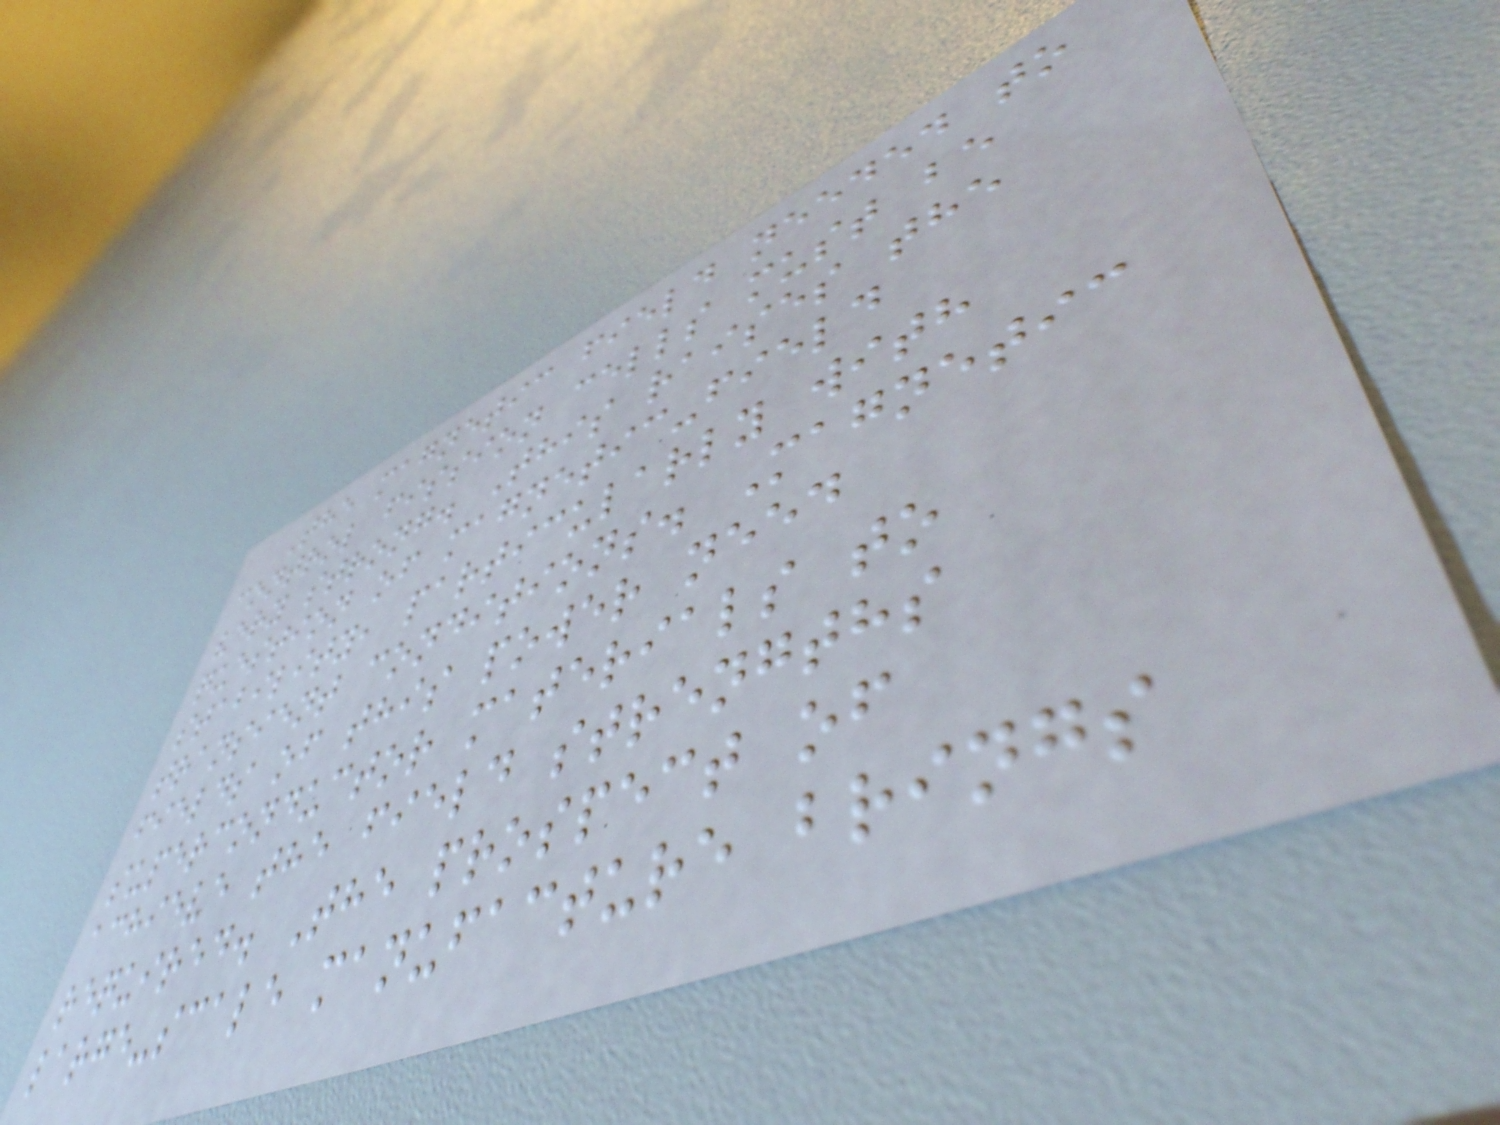The magnetic field needed to
control fission cells must be
very strong. This raises the
question of magnetic-field
stability, particularly with
transient conditions. Magnetic
fields of this power need
superconductor materials to
achieve the field strengths
required. The prospect of
large-scale manufacture brings
